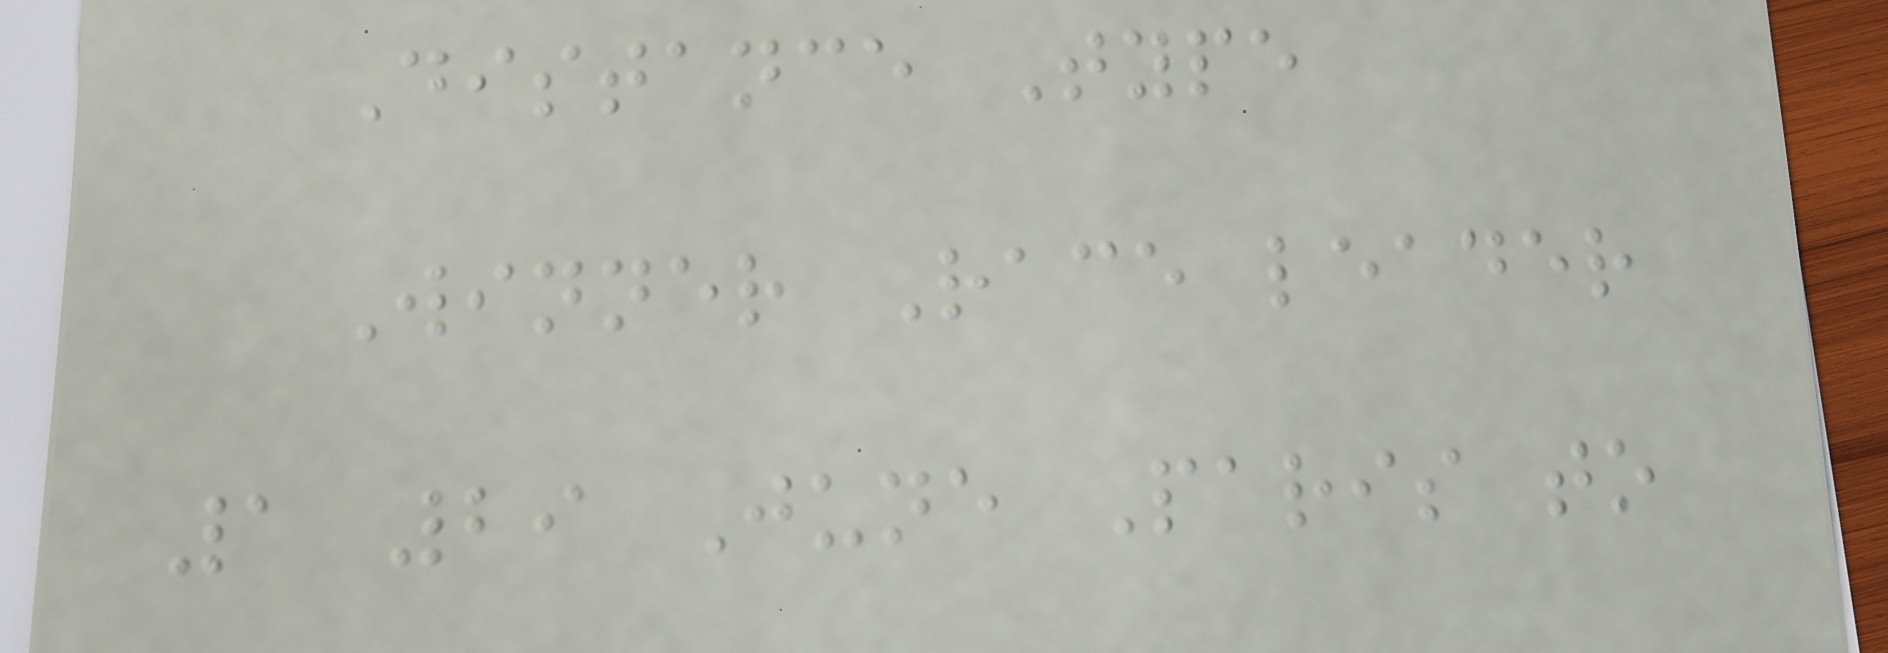Distance Type
Winner Race leader
1 29 June Paris to
